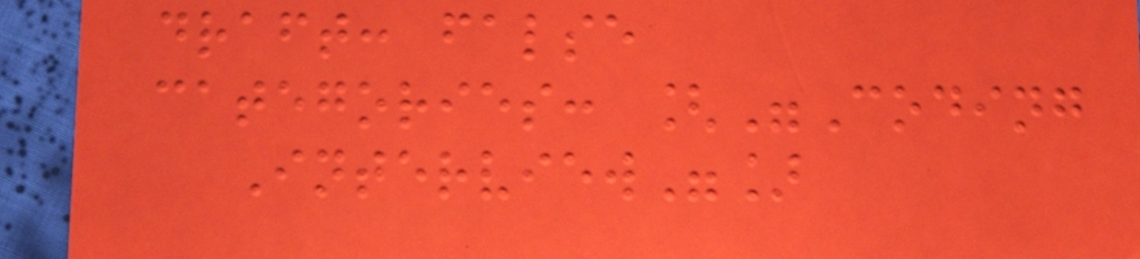draft: false
categories: ["Coding
Interview"]
